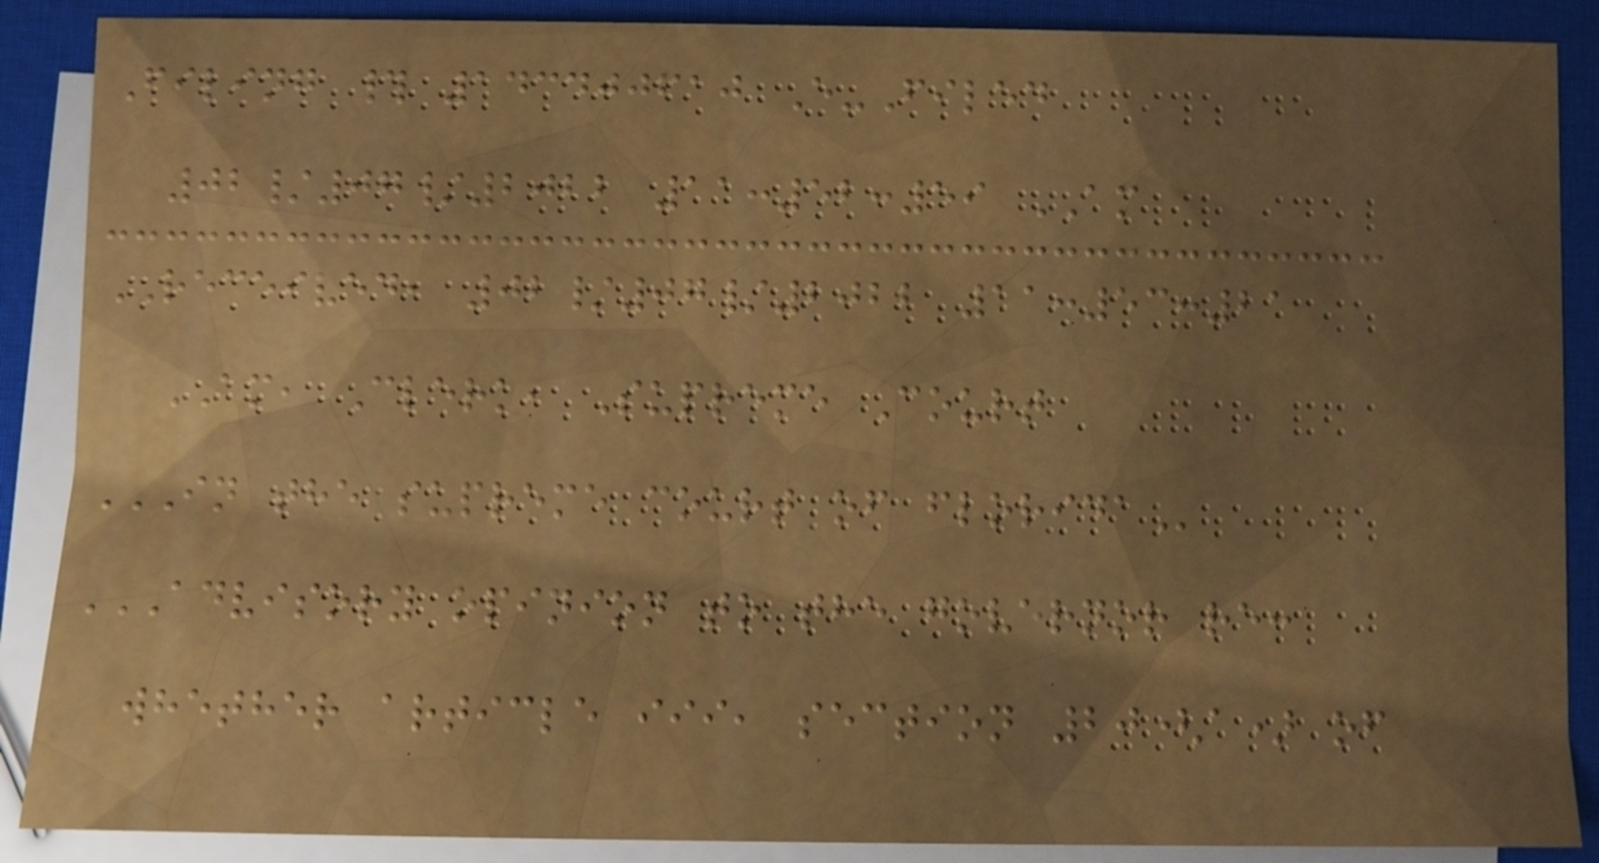Filing # 143400610 E-Filed
02/07/2022 11:52:59 AM
RECEIVED, 02/07/2022 11:53:21
AM, Clerk, Supreme Court
IN THE SUPREME COURT OF FLORIDA
ADVISORY OPINION TO THE GOVERNOR RE:
WHETHER ARTICLE III, SECTION 20(A) OF
